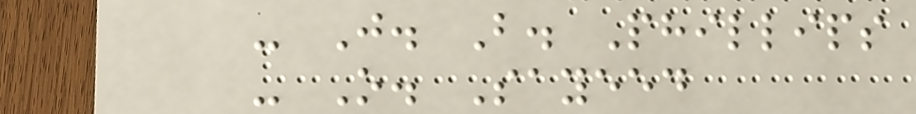- J. B. Phillips
- O. Sayeed
